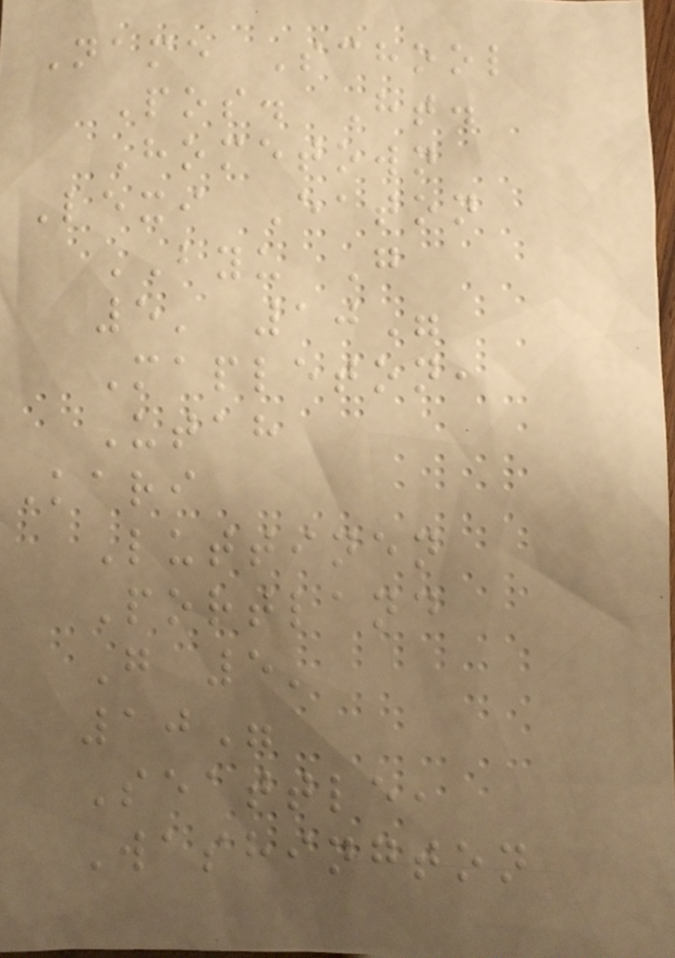Name School
Pos. Ht.
Hometown
Lexi Eaton
BYU G
5' 10"
Mapleton,
Utah
Kari
Luttinen
Portland
G 5'
10"
Seattle,
Washington
